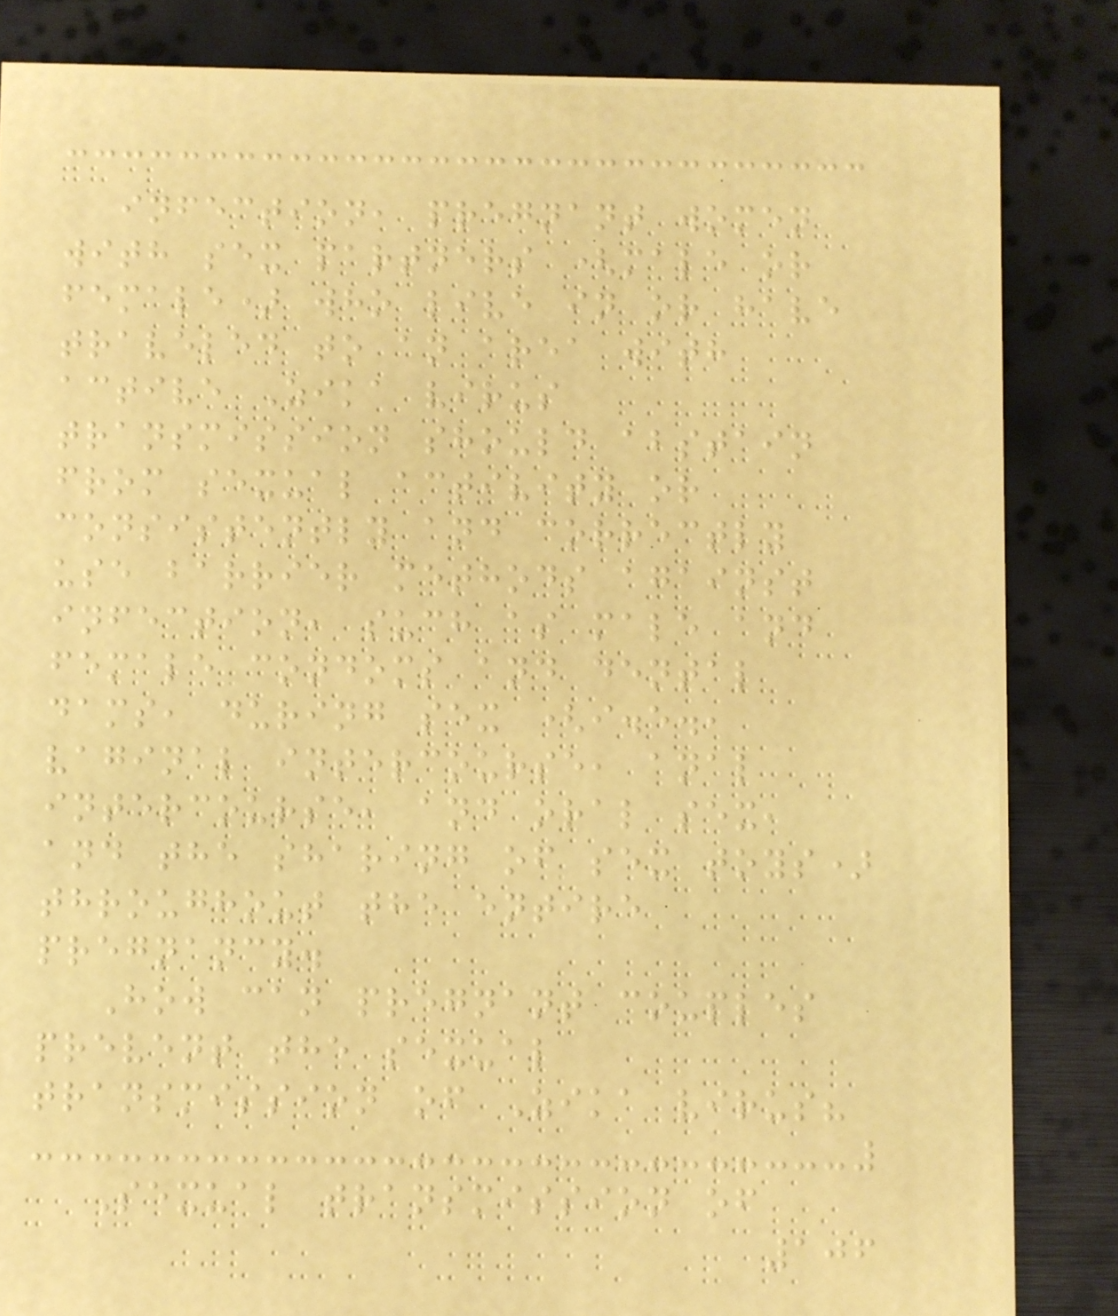infection, pregnant women
with sex partners (male or
female) who live in or have
traveled to an area with
active Zika virus
transmission should abstain
from sexual activity or
consistently and correctly
use barrier methods against
infection, such as male and
female condoms and dental
dams, during sex (i.e.,
vaginal intercourse, anal
intercourse, and oral sex,
and the sharing of sex toys)
throughout the entire
pregnancy.
How can pregnant couples
prevent the sexual
transmission of Zika virus?
Sexual transmission of
106
